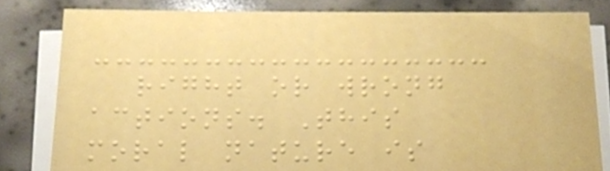right or wrong
actions. This
moral nature is
